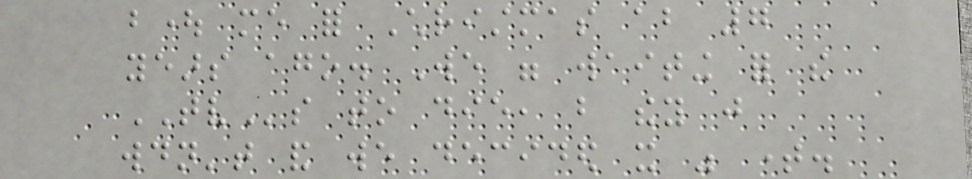bought me for Christmas about 7
years ago. We were waiting for the
TVs to die, but they just
wouldn't and we decided it was time.
